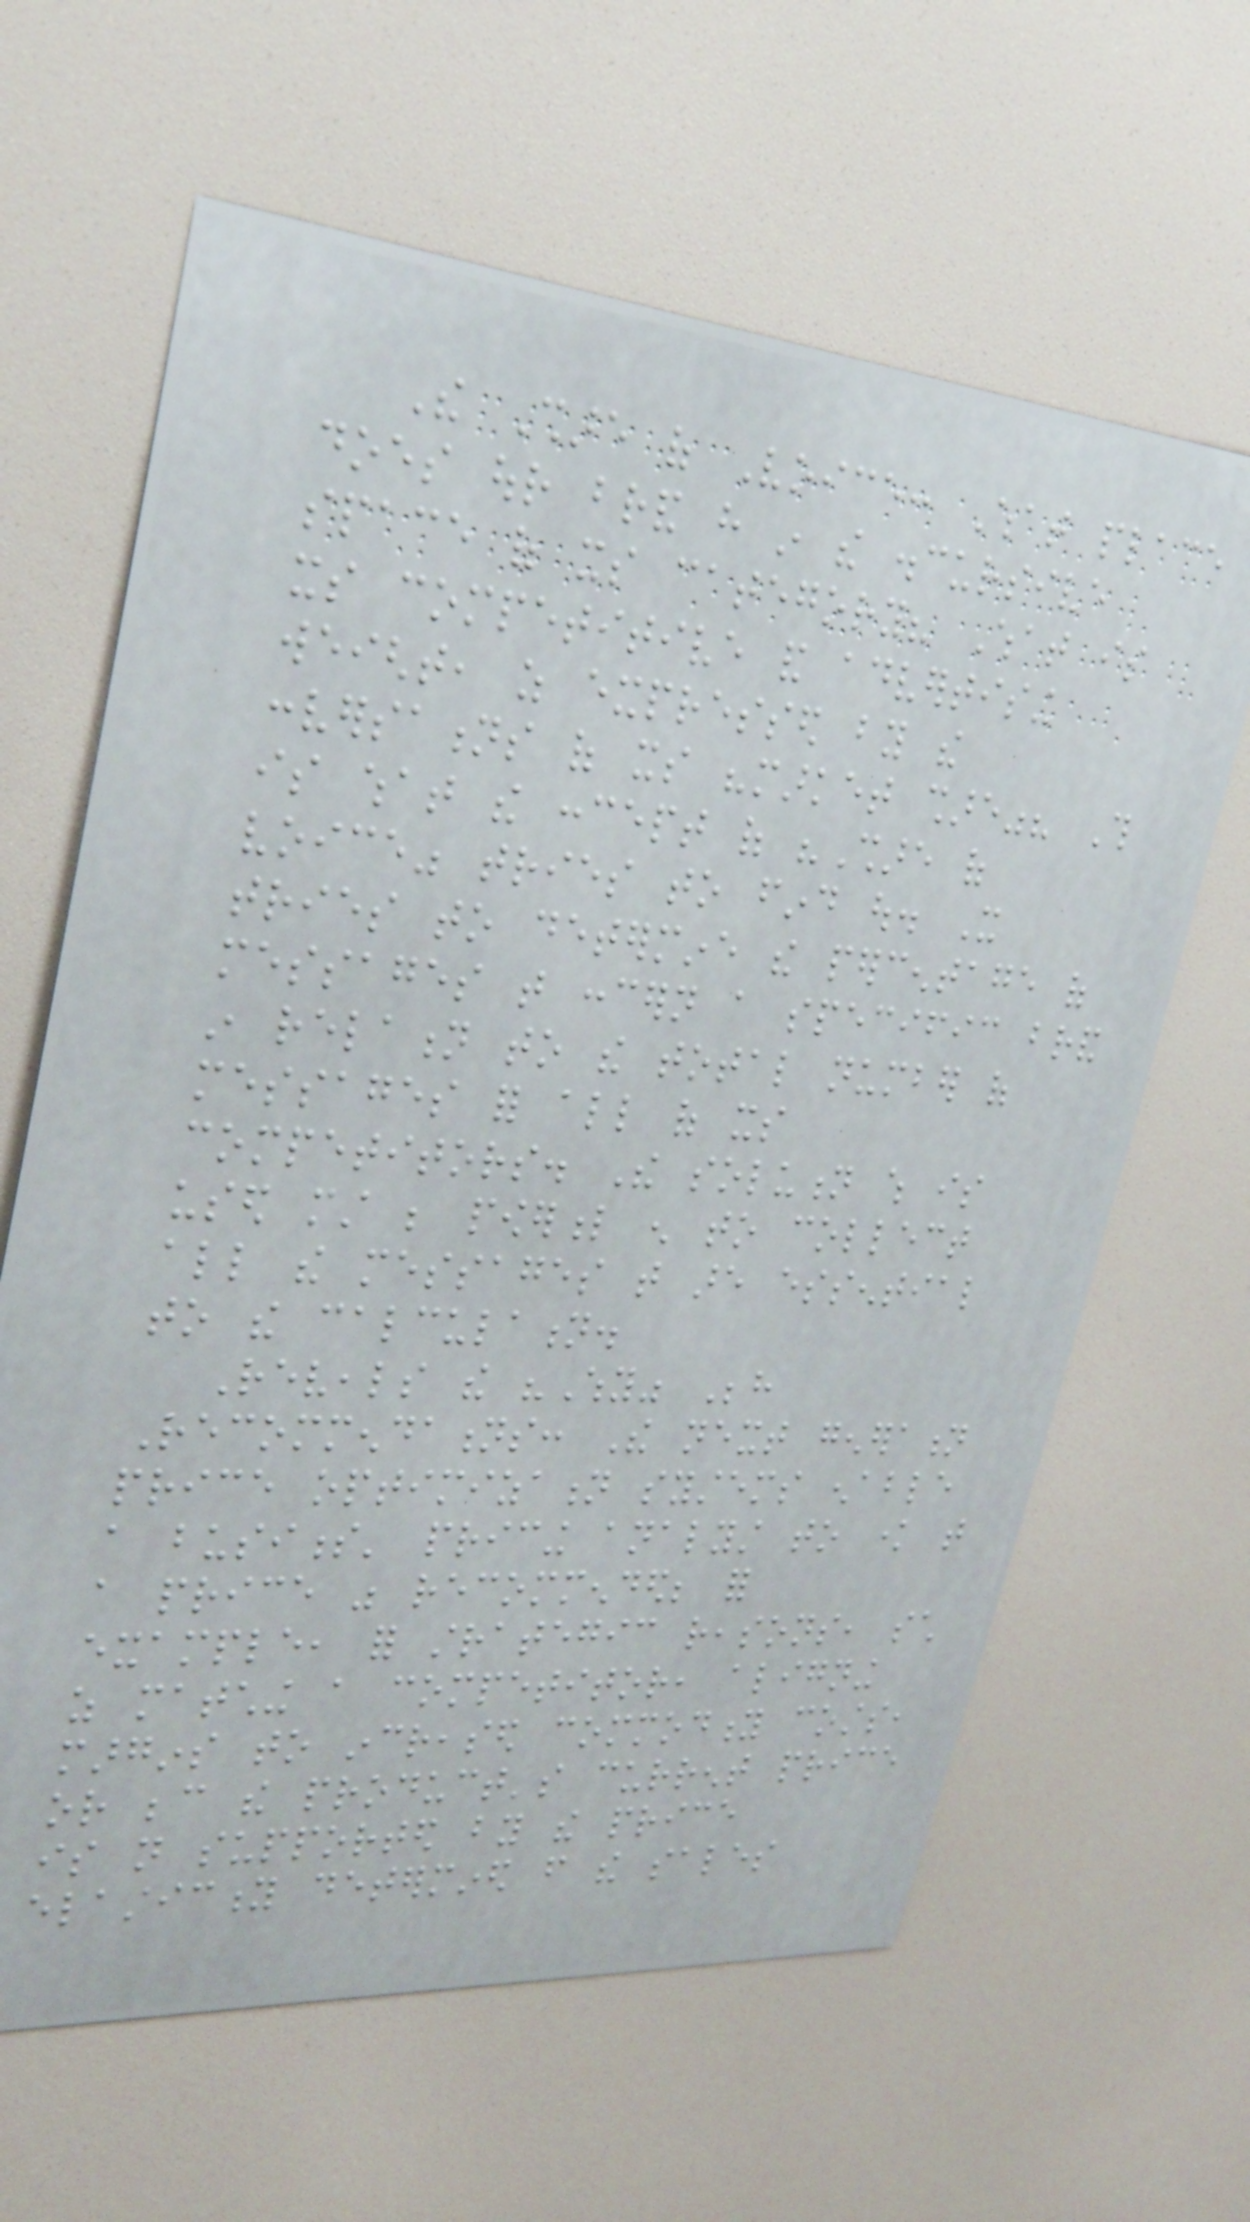The Share of Voice: What place
does our brand have in the discursive
space of its category? What is
its competitive and advertising
weight, as expressed by the
conversations of its "market share"? This
is what the concept of "Share of
voice" tries to find out. It
tries to determine the percentage of
messages that concern a specific brand
in relation to the total number of
messages for all of its
competitors. The solution which is
used must be powerful enough to collect
all the messages that are essential
to the calculation.
Reveals the "Why" Behind
Recommendations: The next generation
price optimization systems enable
a business' pricing analyst to know that
a price was recommended; for
example, for strategic reasons, such
as matching a competitor, aligning
margins to increased commodity costs,
or because the product's current price
is not supported by the price
elasticity determined from the sales
